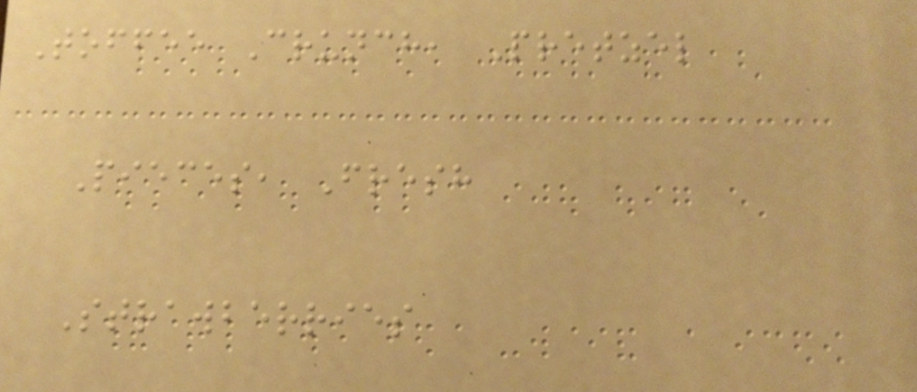Toffee Crunch, Pretzel
Pieces, Fresh
Strawberries
